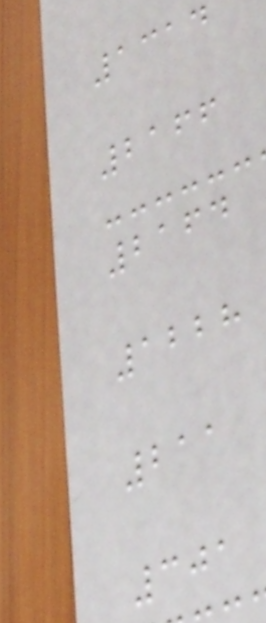1314
2166
2164
1228
211
301
